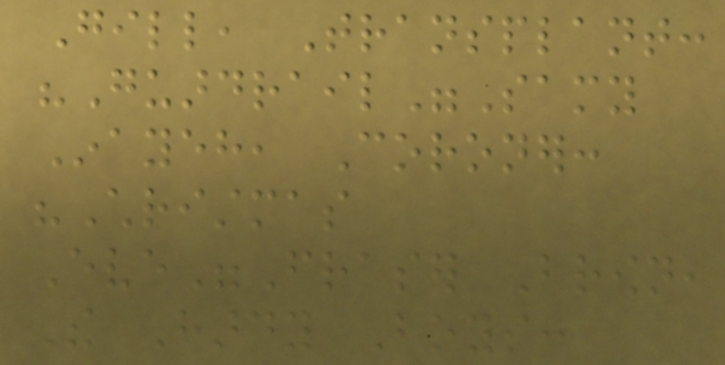Gill, Transplant:
"Guardrail"Samy
Inayeh, Coroner:
"Christmas
Eve"Fraser Brown,
The Hardy Boys:
